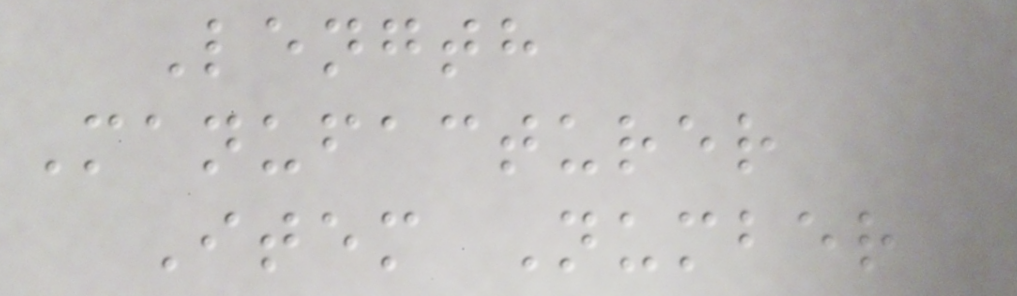Length
Manufacturer
Item Number
